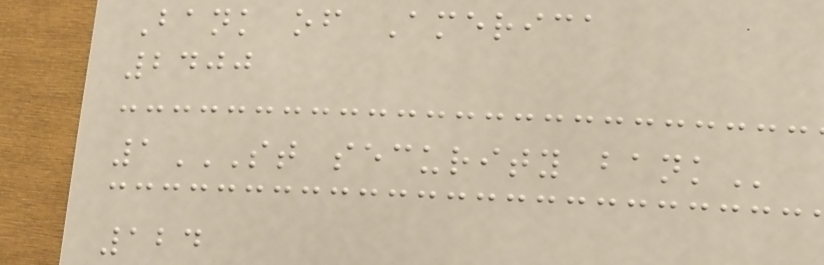Bank of America
2400
1ST SECURITY BANK
124
